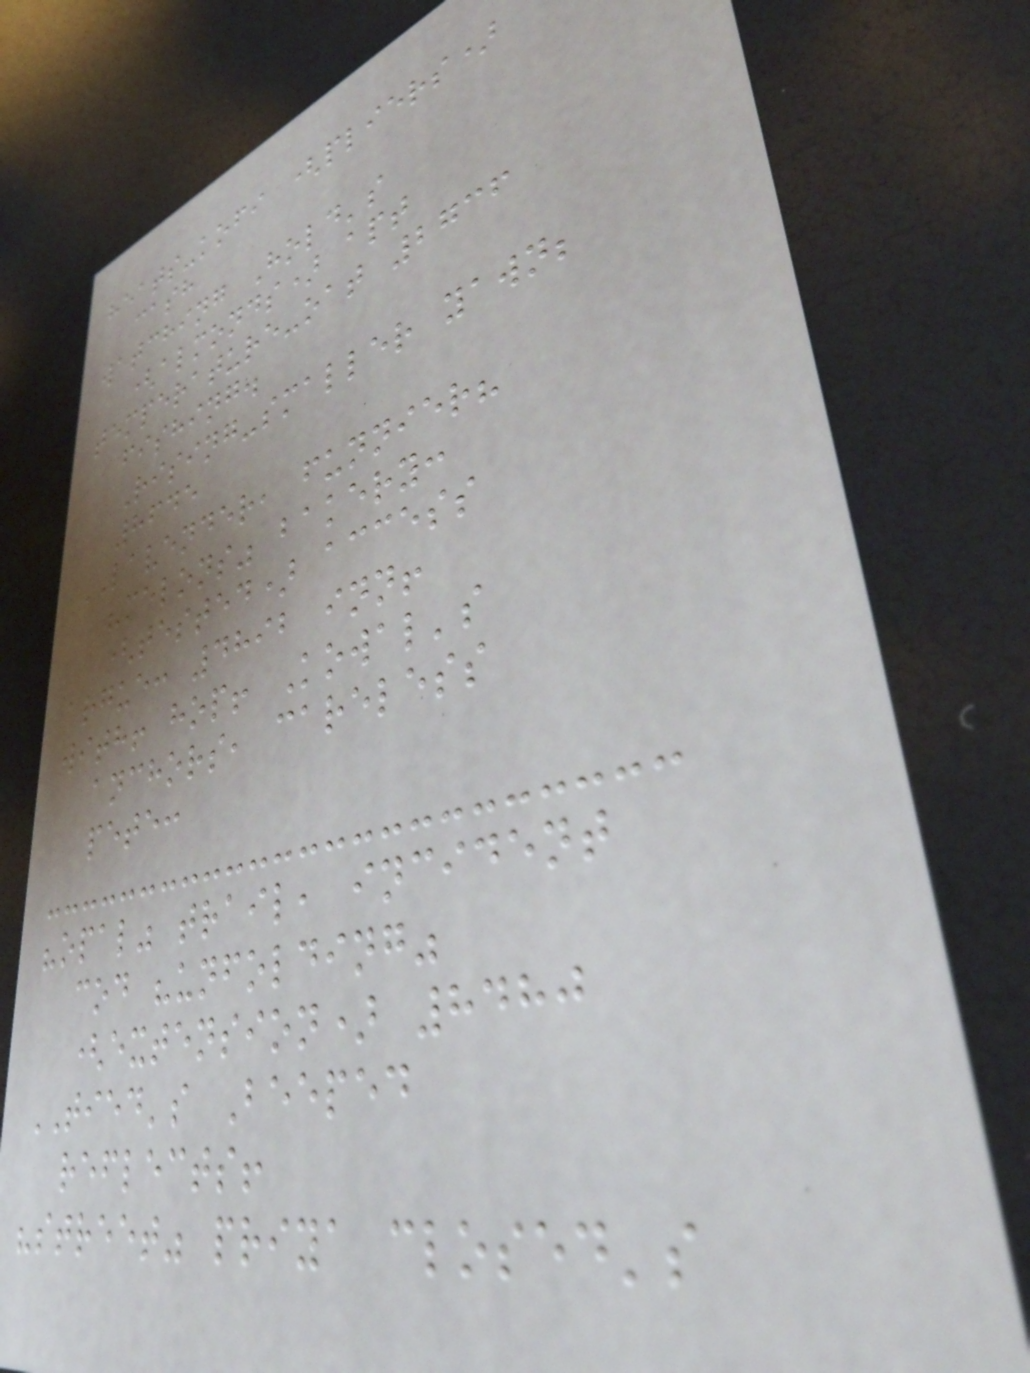heats-kofi (pliers)
cash
watching Hold's
(almonds) apt
temperature-oat 2736
fishing.
Rising-smaller yawn;
8645
LAVENDER, funnier?
"melons" bakery:
(tested) access
argue: 4892 inn!
with! hop! Kowal's
anchors, careless
pete:
"opal" trail, incident
cod "unfolding"
(extension) 8480
TIED's Beeped
reflects!
"street" priya closed's
